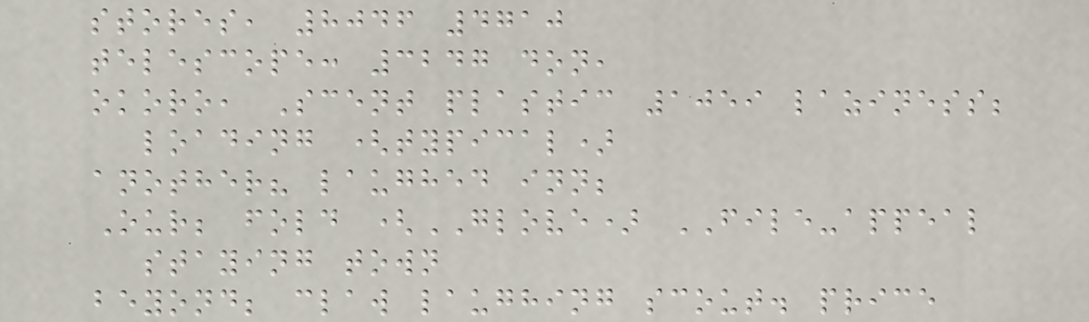stores, 8046 4710
telescope: 3247 don,
okoro, Scent plastic 1059 laziness;
loading (typical)
another? laughed inn;
Our; fold (GLOVE) FILE-appeal
staying town
beyond; claw laughing scout. price
